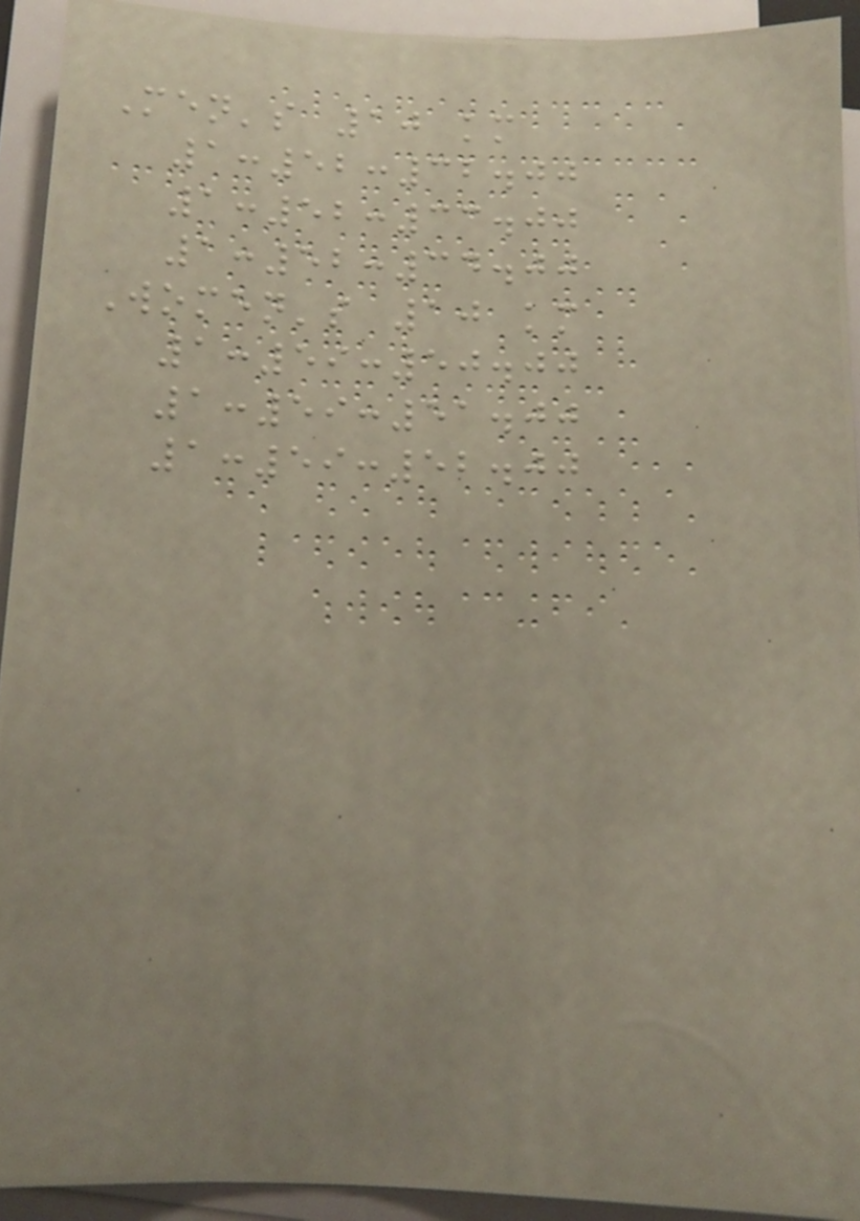Men's 10 km
1:52:32.00
1:52:33.00
1:52:34.00
Women's 10 km
1:59:50.00
1:59:51.00
1:59:52.00
